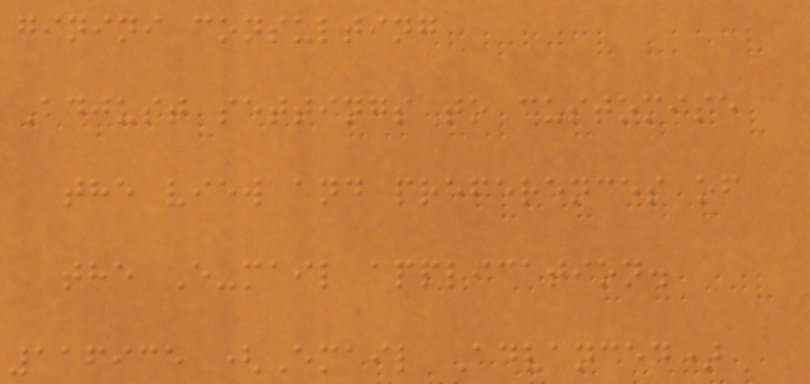ginini consulting
Adjust settings to customise
the view and preferences of
the E-mail application.
116935 (Email Advanced)
